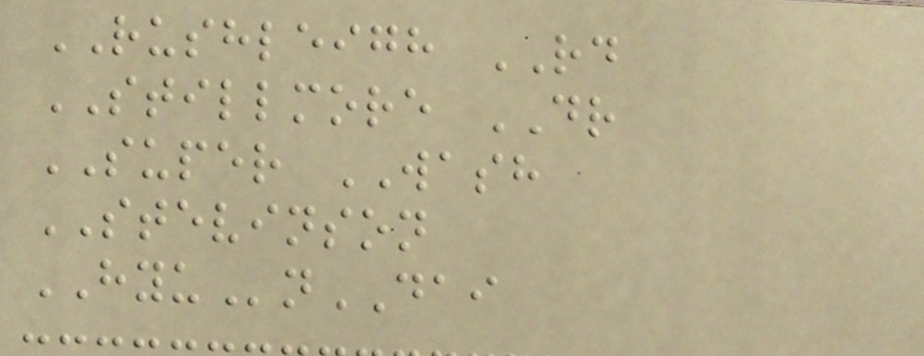RUSHLEIGH RD
STILLMORE DR
SUPER WASH
STEVINSON
HYUnDAI
